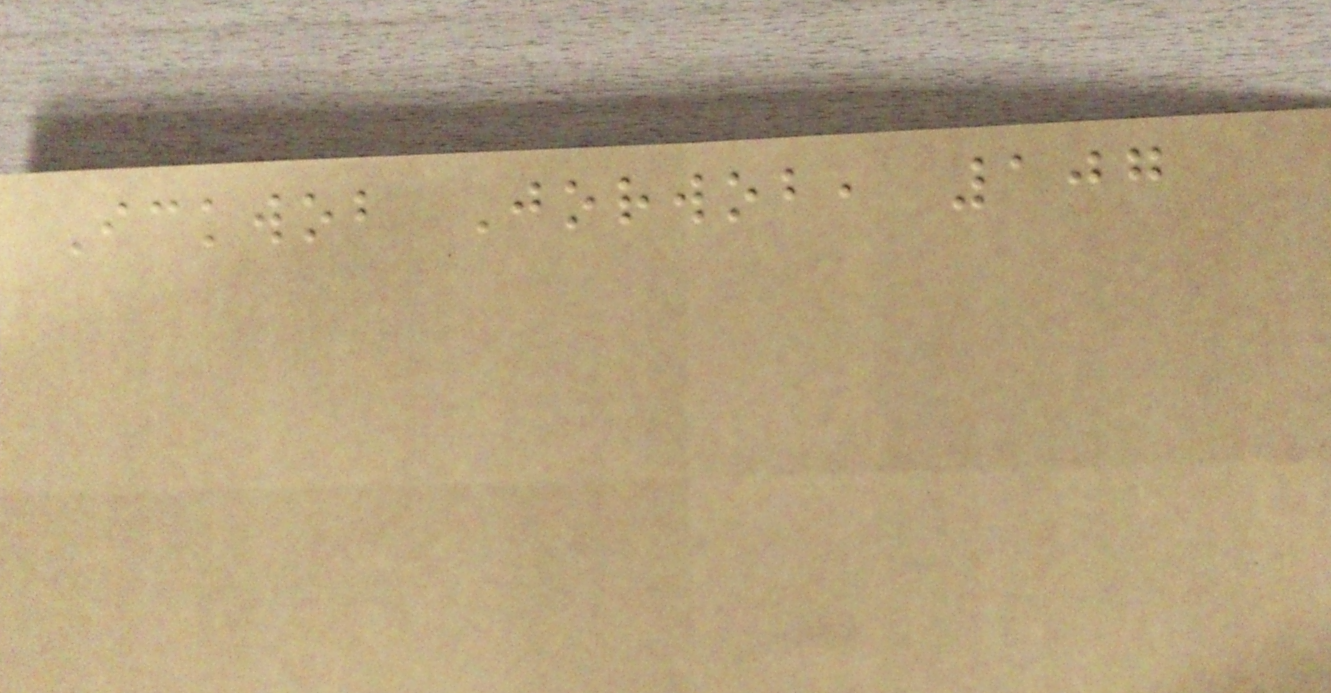Ickwob Jorwob, 107
